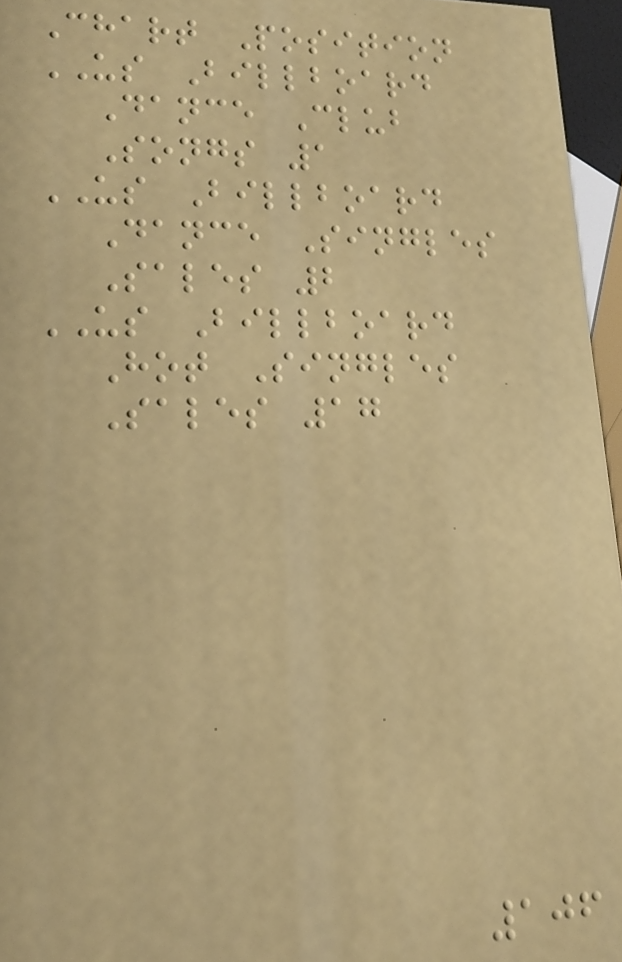Chart Position
US Billboard
Dance Club
Songs 1
US Billboard
Dance Singles
Sales 2
US Billboard
Hot Singles
Sales 17
106
